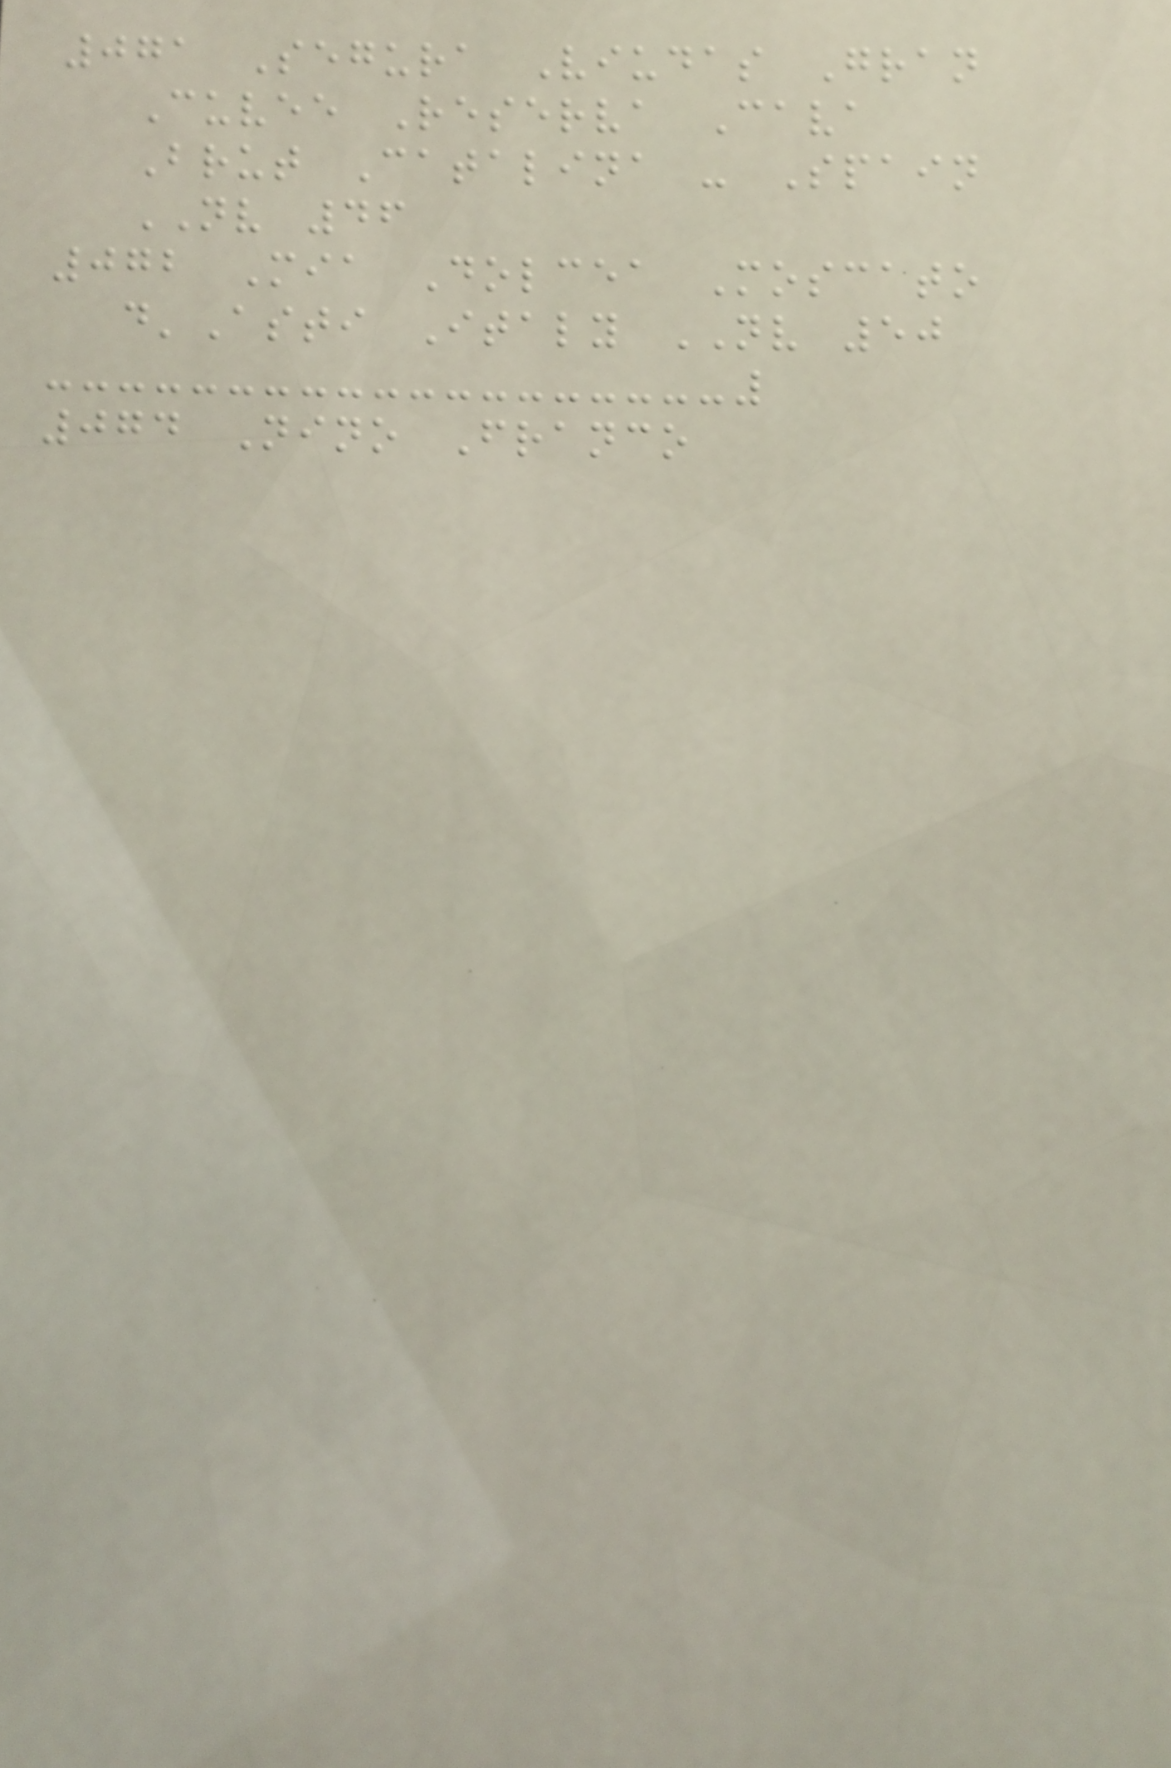071 Segura Viudas Gran
Cuvee Reserva Cava
Brut Catalina - Spain
NV 46
072 Mia Dolcea Moscato
d'Asti Italy NV 50
074 Nino Franco
